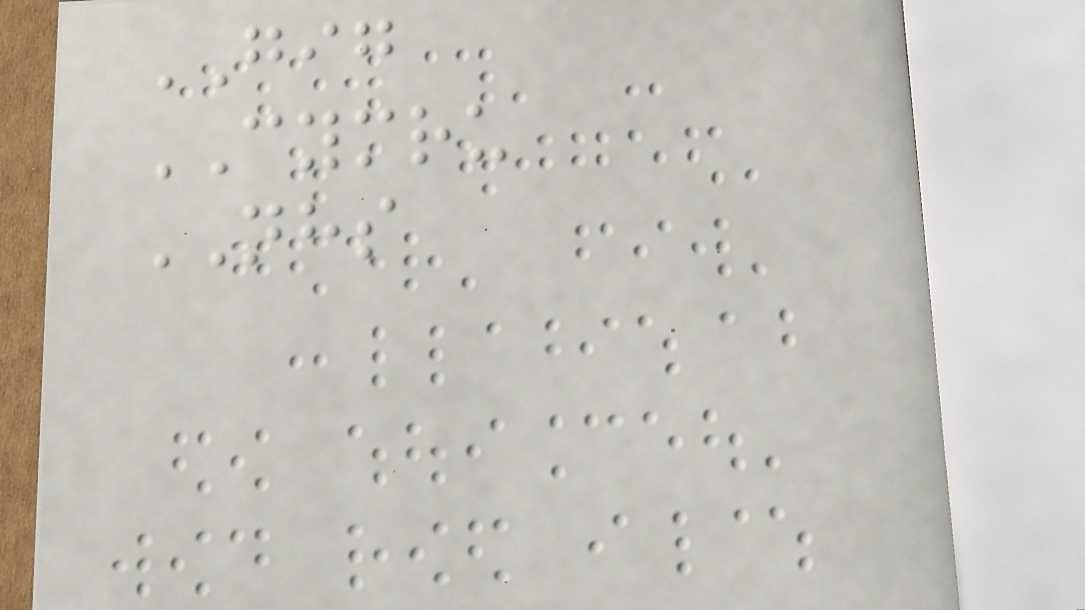GIG
CYMRU
NHS
